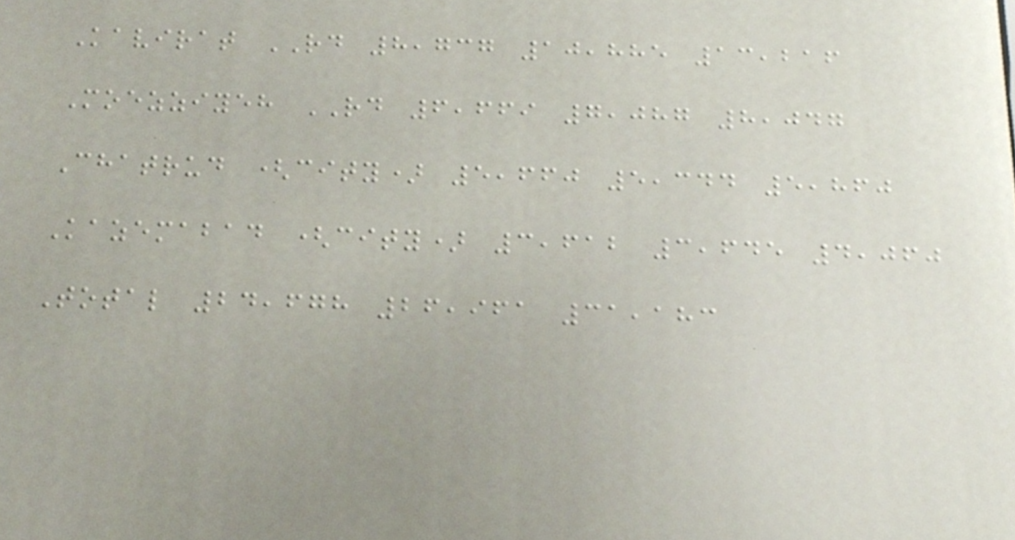Kavirat RD 8,737 10,885 13,216
Moezziyeh RD 6,669 7,087 8,047
Chatrud (city) 5,660 5,344 5,860
Kazemabad (city) 3,612 3,645 4,060
Total 24,678 26,961 31,183
